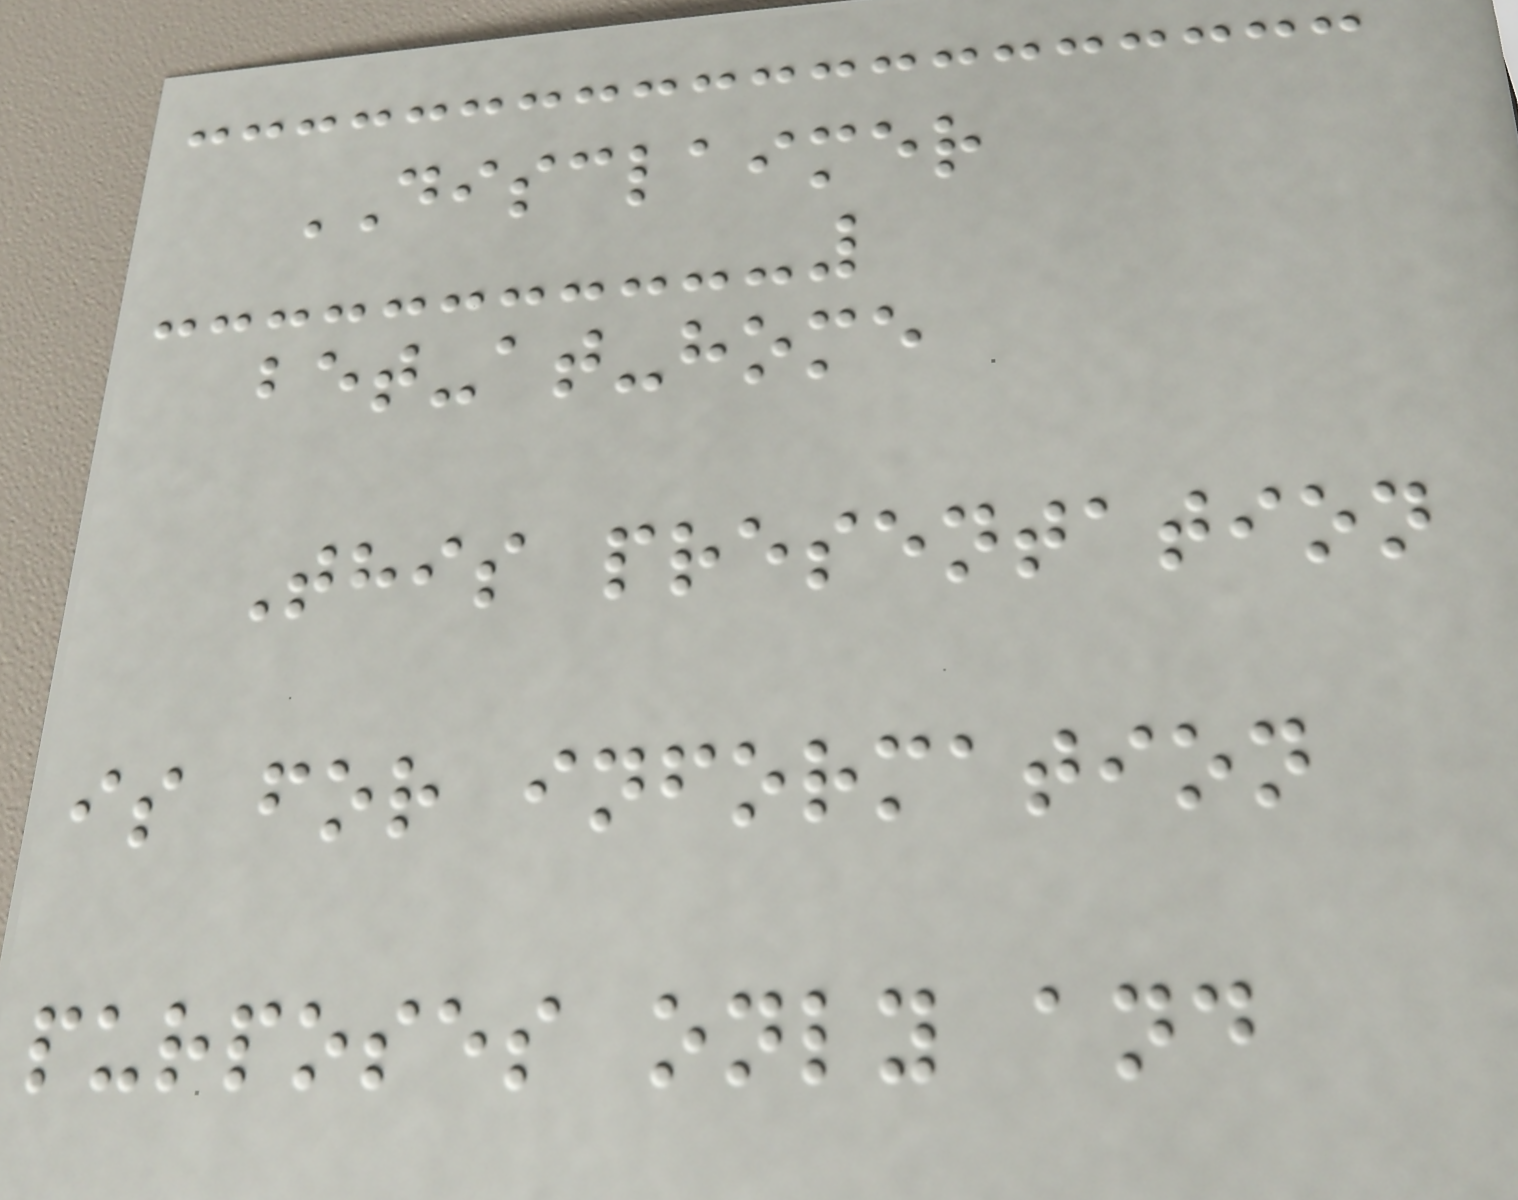DISCLAIMER
bet-at-home
This presentation
is for information
purposes only and
